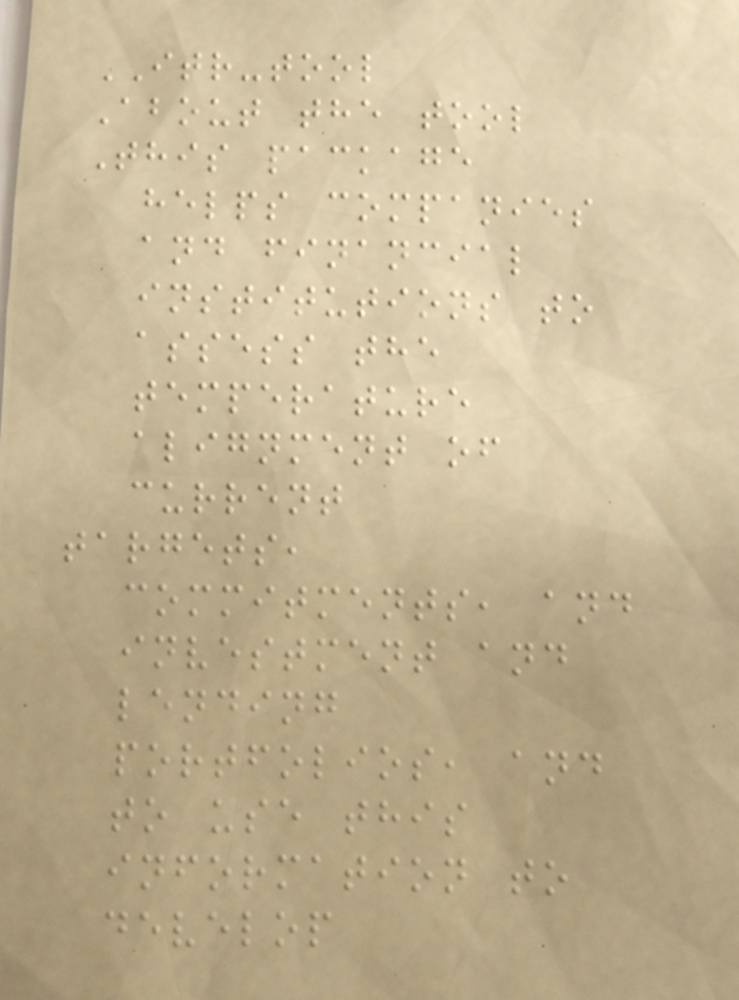ITR-tool
About the tool
This package
helps companies
and financial
institutions to
assess the
temperature
alignment of
current
targets,
commitments, and
investment and
lending
portfolios, and
to use this
information to
develop
